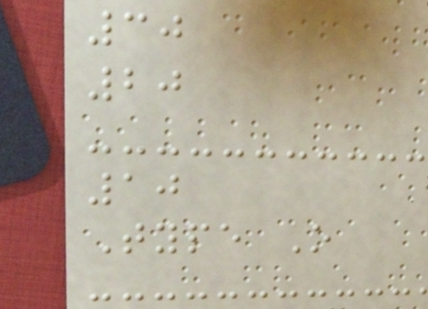30
20
10
Type O
